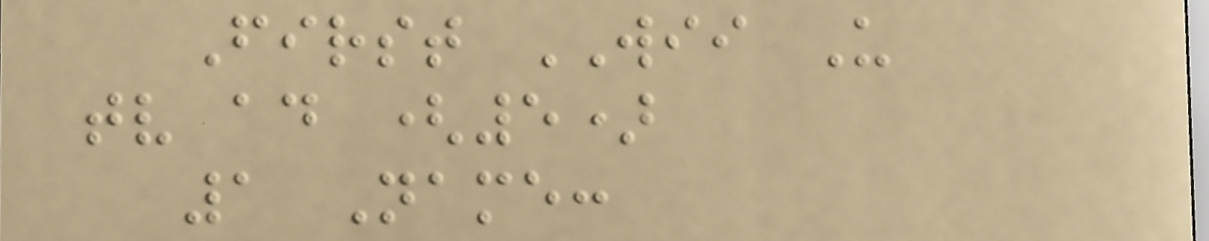First WII U
tv ad (5)
1 Name:
